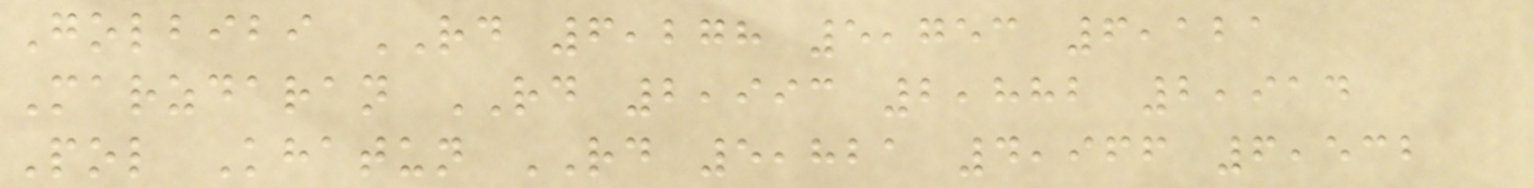Golbibi RD 6,278 5,753 6,121
Marzdaran RD 2,993 2,882 2,914
Pol Khatun RD 5,821 4,966 6,532
